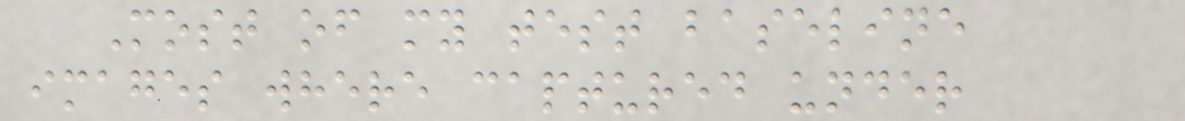Most of my test baseline
images where captured under
